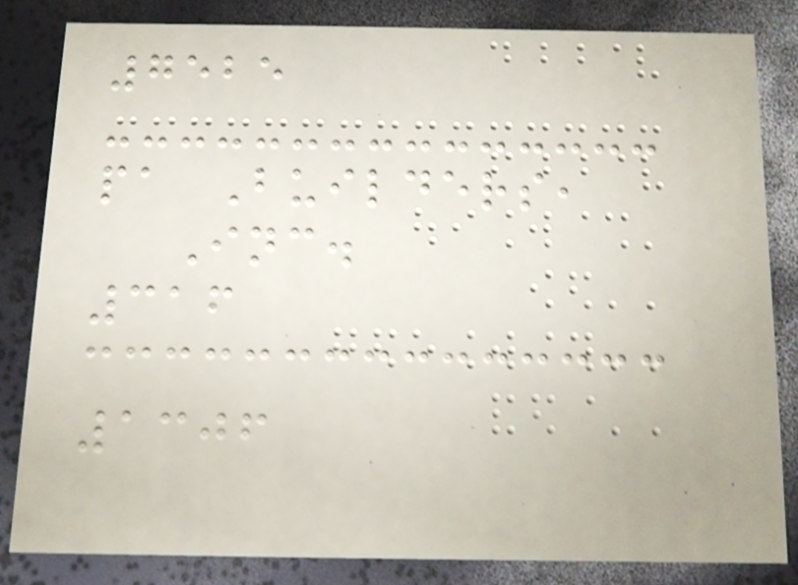7525
pa Builders,
Inc.
316
1306
